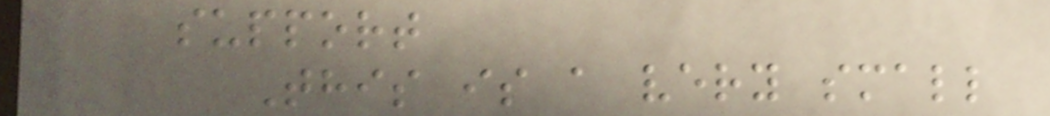support
This is a very small
